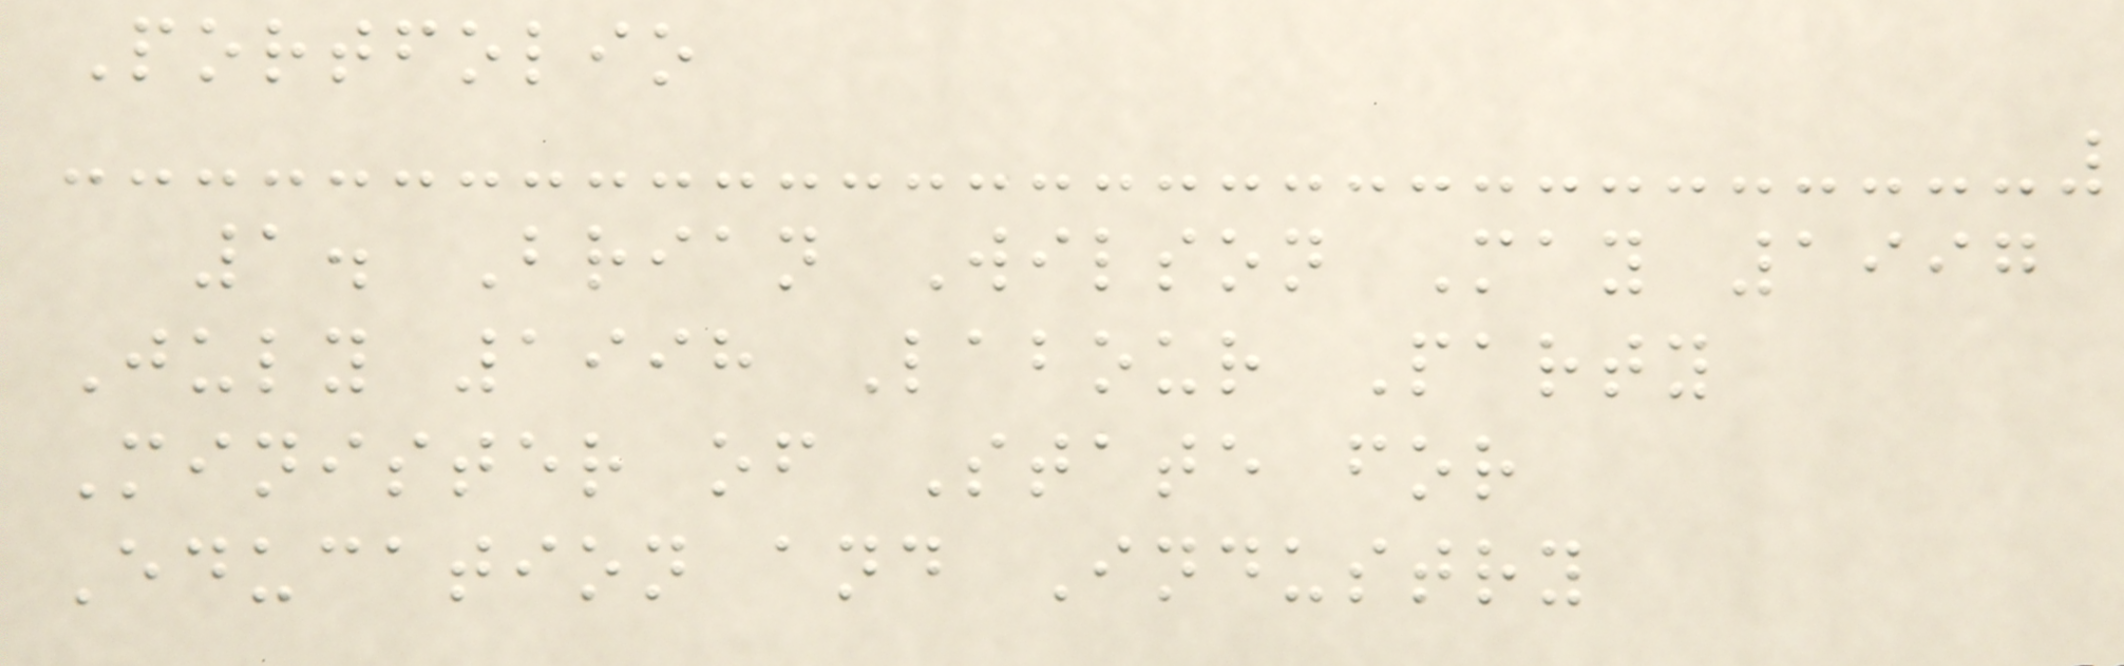Portfolio
1. Brian Wilson May 1997
July 1998 Labour Party
Minister of State for
Education and Industry
